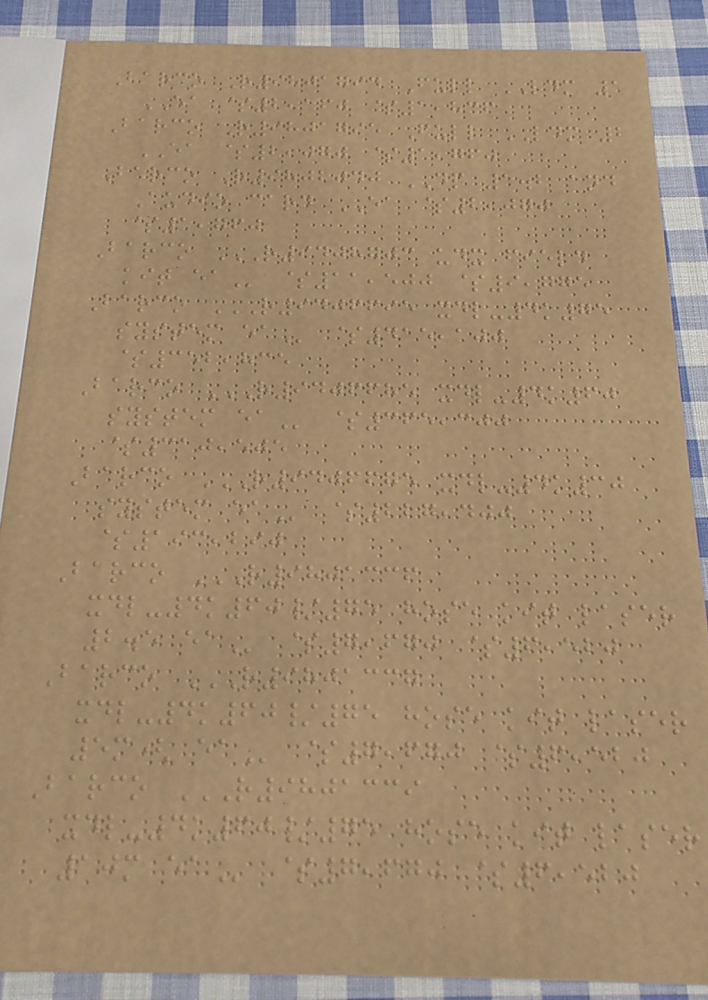Barco R9801794 Full LDM 1
EA $2,160 $1,836
Barco R9801795 Full LDM 2
EA $2,070 $1,760
Barco R9802040 DP 1.2 and
Audio card EA $2,070
$1,760
Barco R9408703 UDX FIELD
KIT EA $11,500 $9,775
Barco R9406695 XDL-4K75
SYSTEM EA $415,100
$352,835
Barco R9406685 XDL-4K60
SYSTEM EA $365,300
$310,505
Barco R9406675 XDL-4K30
SYSTEM EA $227,400
$193,290
Barco R9801336
XDL-4K60/75 HOSE KIT LASER
2.5 EA $7,670 $6,520
Barco R9801337
XDL-4K60/75 HOSE KIT LASER
5M( EA $7,670 $6,520
Barco R9801339
XDL-4K60/75 HOSE KIT LASER
10M EA $7,670 $6,520
